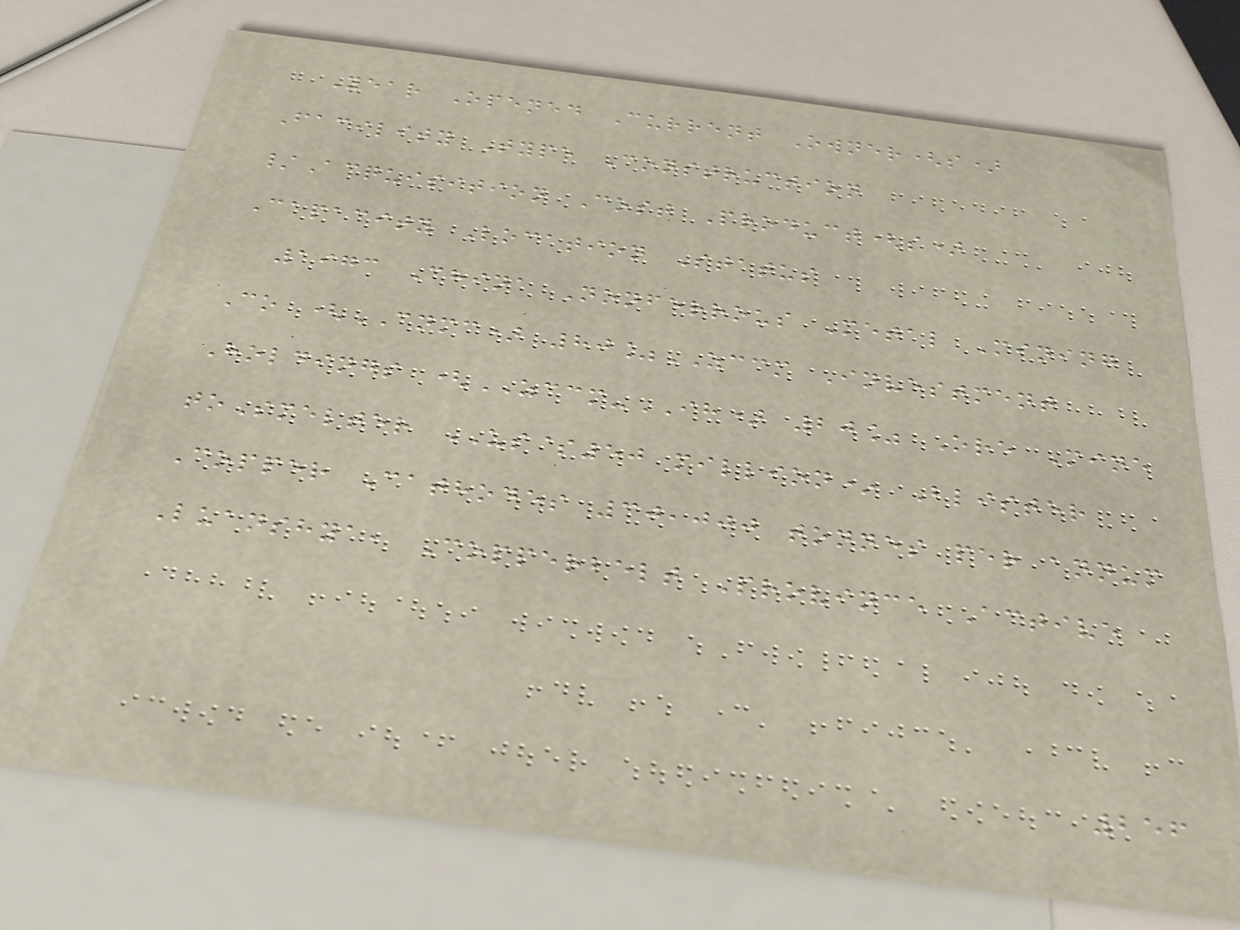Year Opened Current Owner(s)
Facility Type Construction
/Acquisition Cost Product(s)
Capacity Location Status
1973 China Nonferrous Metal Mining
Co (CNMC) 80%ZCCM Investment
Holdings (ZCCM-IH) 20% Ore Mine
toSmelter US$50 million* Blister
Copper Cathodes 30,000 tonnes per annum
Luanshya, Copperbelt Province Active
256
